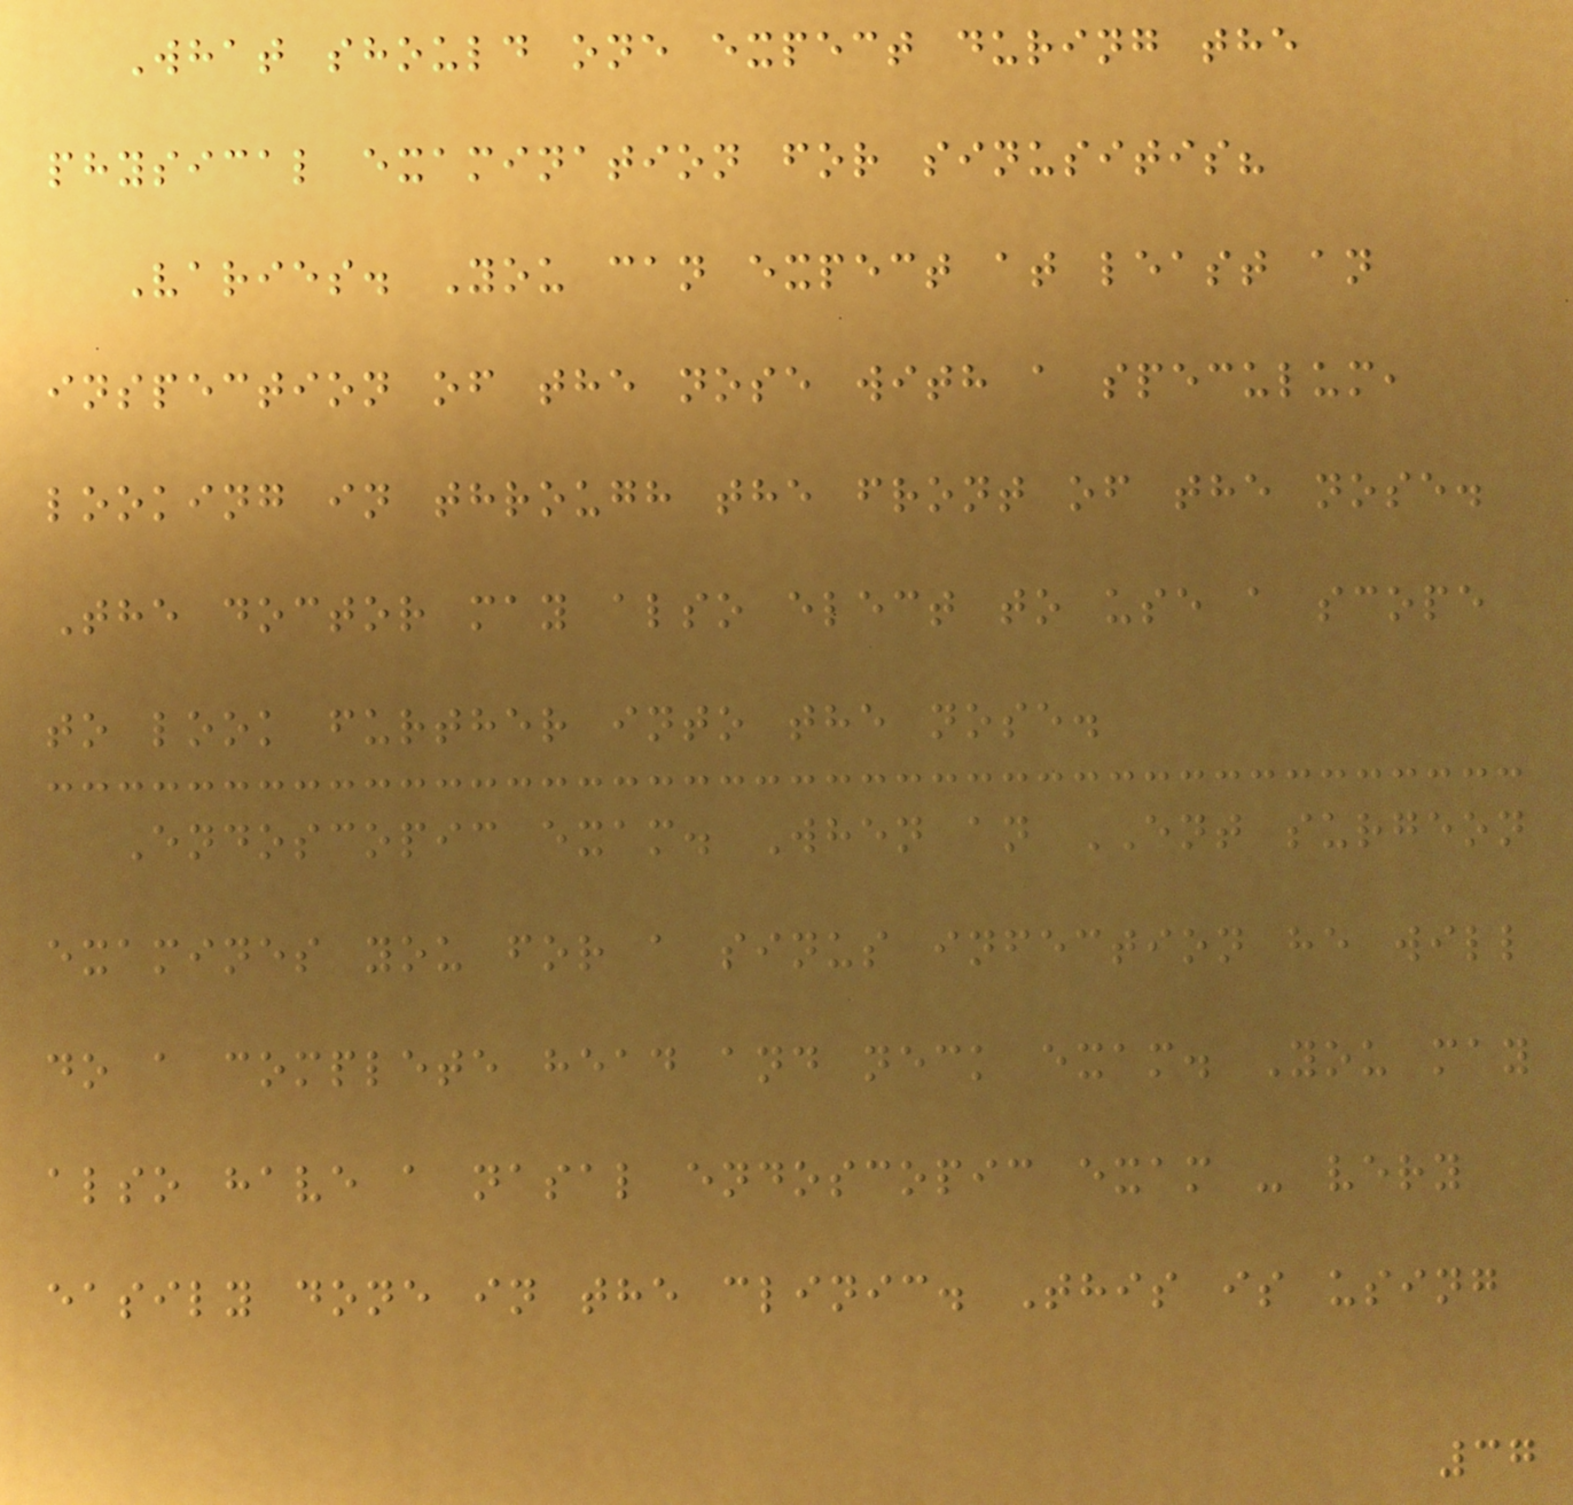What should one expect during the
physical examination for sinusitis?
Varies. You can expect at least an
inspection of the nose with a speculum,
looking in through the front of the nose.
The doctor may also elect to use a scope
to look further into the nose.
Endoscopic exam. When an ENT surgeon
examines you for a sinus infection he will
do a complete head and neck exam. You may
also have a nasal endoscopic exam - very
easily done in the clinic. This is using
37
